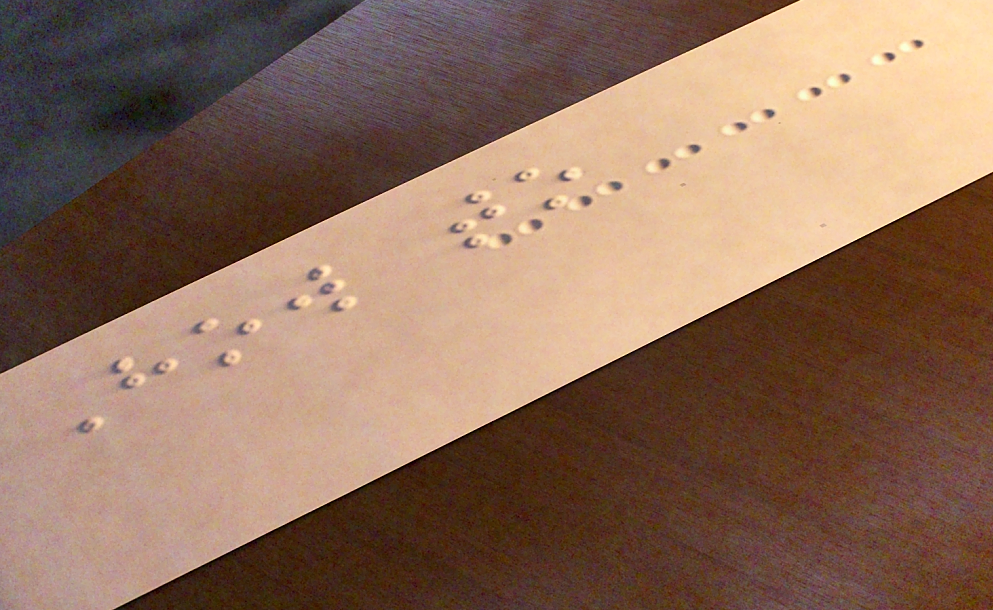How to
